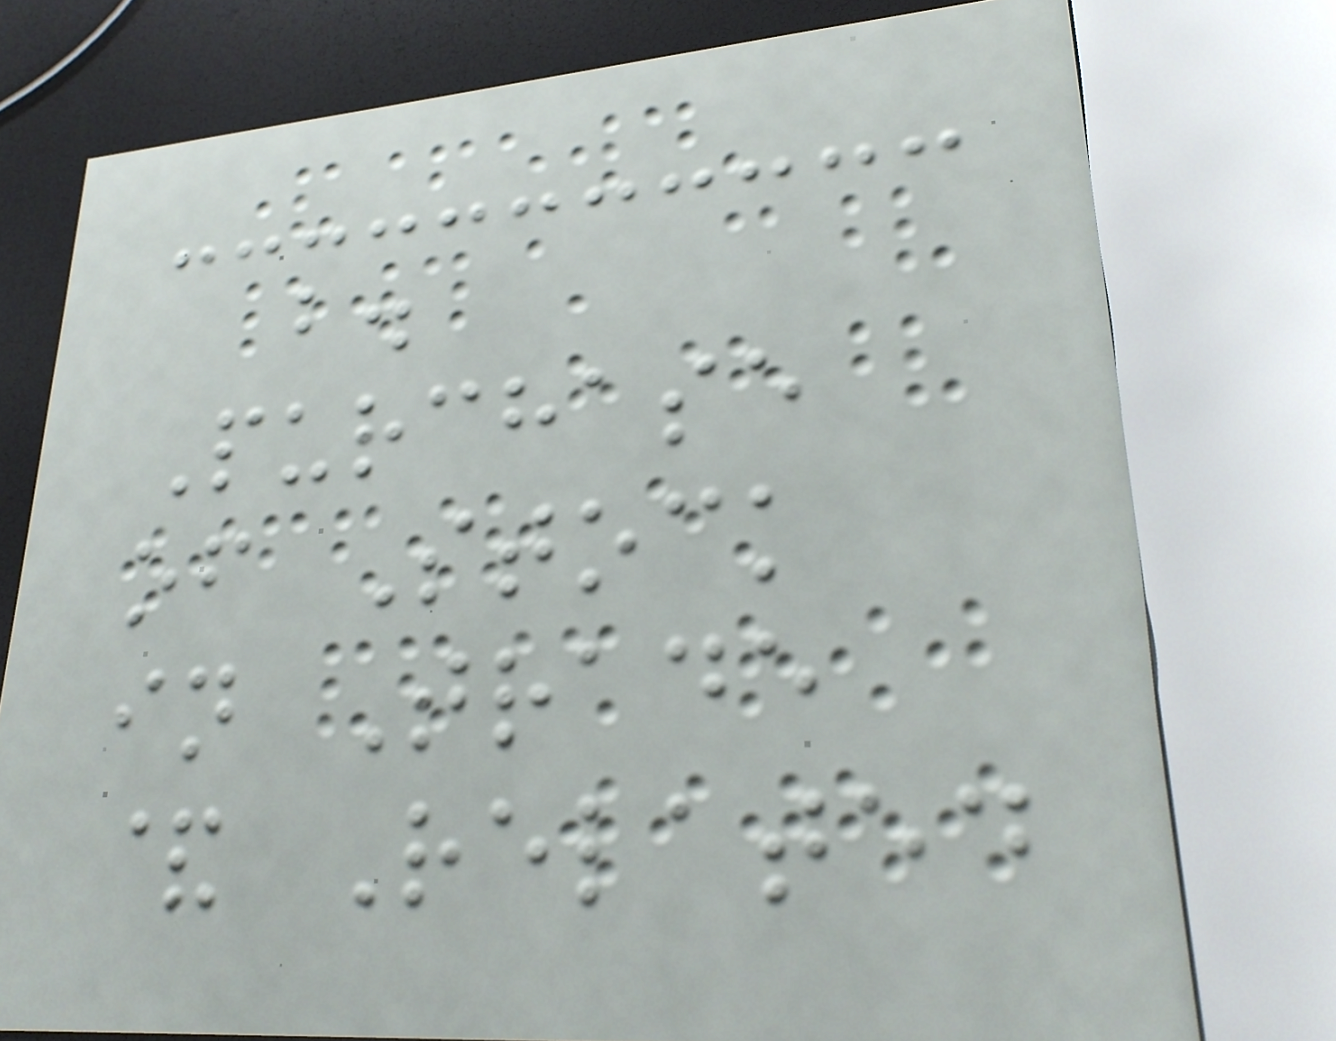b.
Purchase
of Stock
in Trade
& Related
